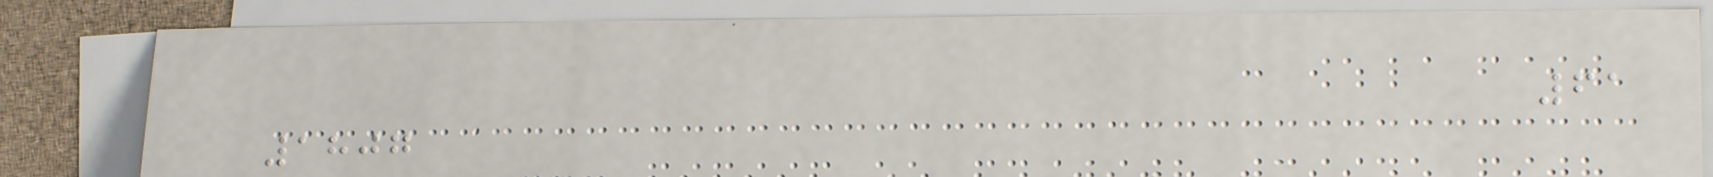61
1807
